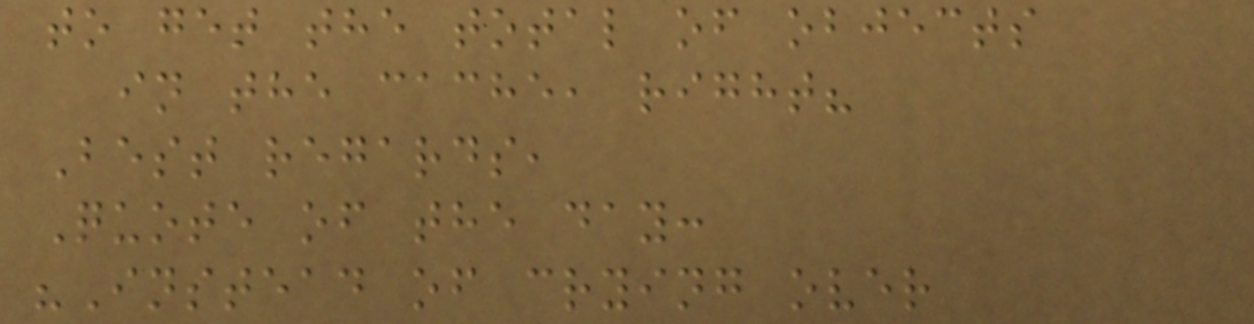to get the total of objects
in the cache, right?
Best regards,
Quote of the day:
"Instead of crying over
